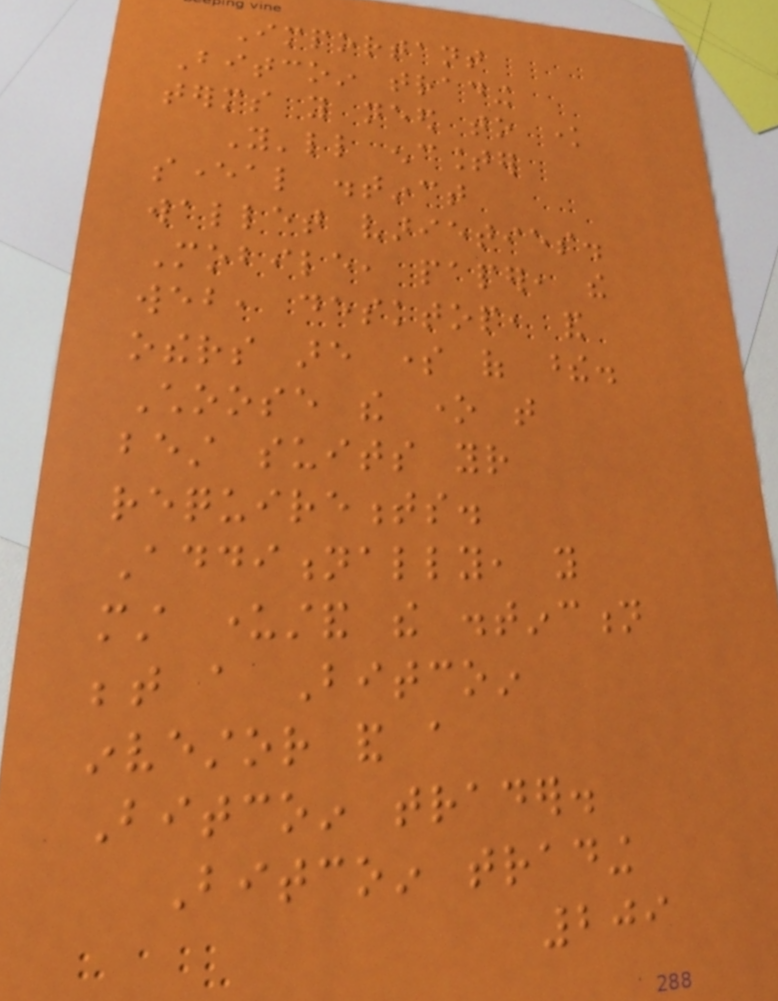Important
Bitcoin trading
terms you need to know
You'll encounter
several distinct
wallet varieties.
Mobile, paper, the
web, desktop, and
others are some of these.
Choose the one that
best suits your
requirements.
Additionally, you
must understand the distinction
between a Bitcoin
investor and a
Bitcoin trader.
Bitcoin trading
209
